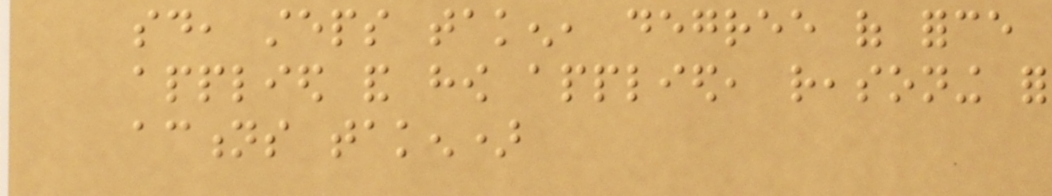said, steps taken, degree of force
applied and how applied, reasoning for
actions taken)
